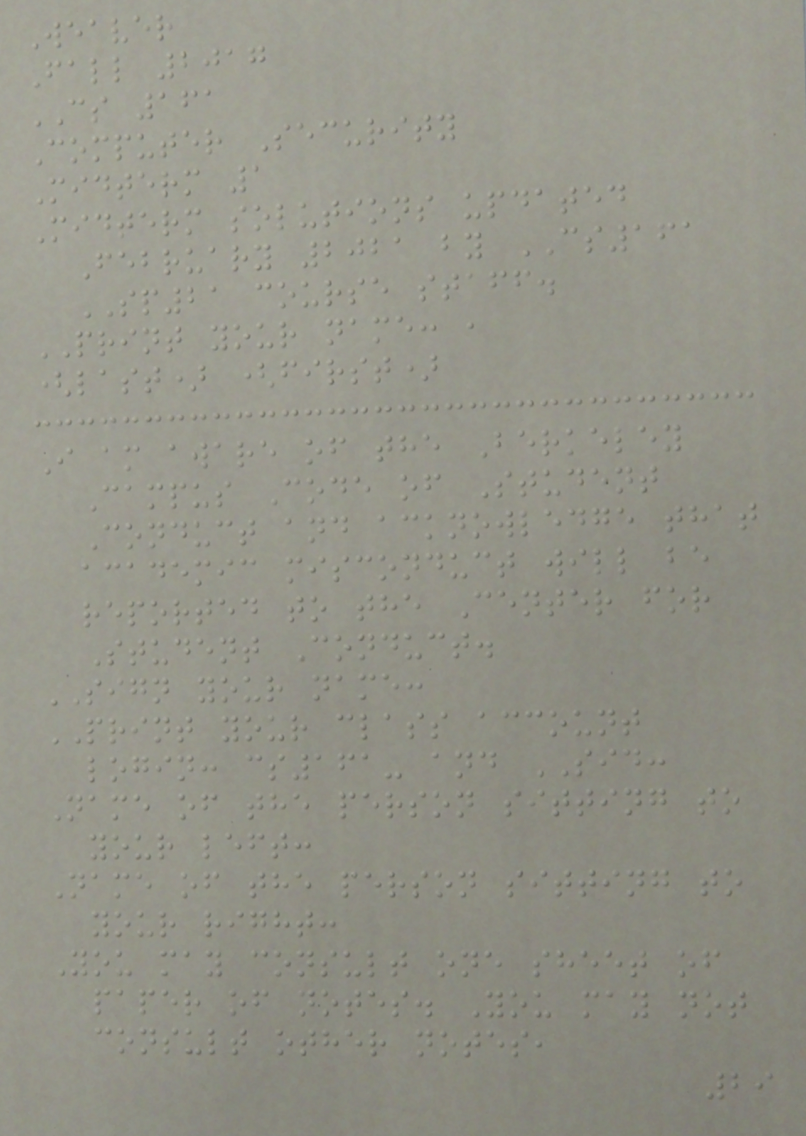Weaver
Fall 2017
CS 161
Computer Security
Midterm 1
Midterm solutions updated
February 2021 by CS161
SP21 course staff.
PRINT your name: ,
(last) (first)
I am aware of the Berkeley
Campus Code of Student
Conduct and acknowledge that
academic misconduct will be
reported to the Center for
Student Conduct.
SIGN your name:
PRINT your class account
login: cs161- and SID:
Name of the person sitting to
your left:
Name of the person sitting to
your right:
You may consult one sheet of
paper of notes. You may not
consult other notes,
29
